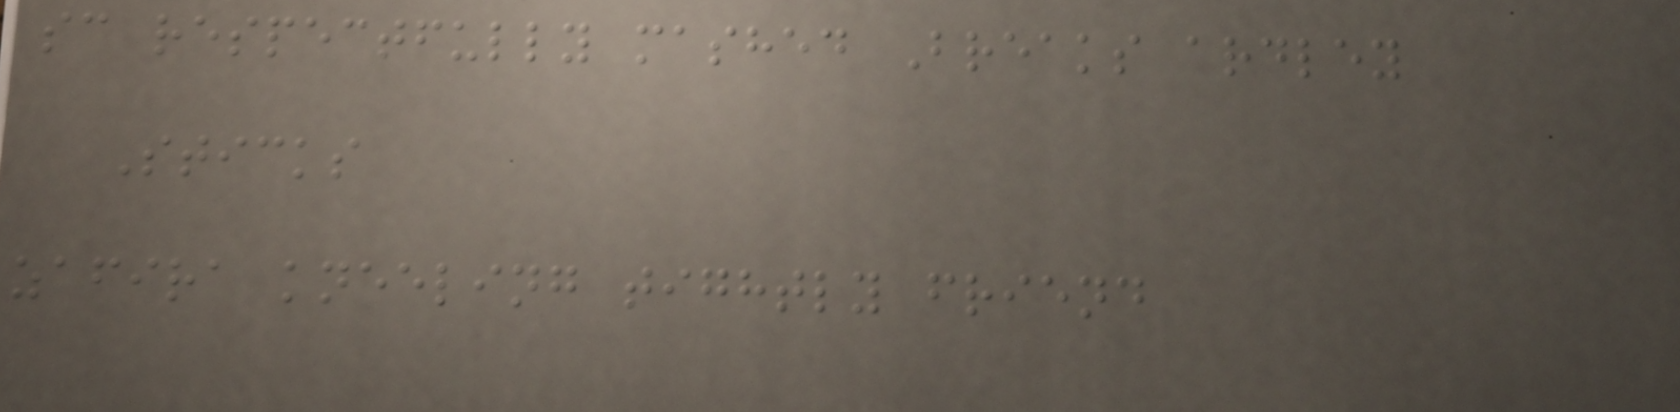sc respectfully mashed Breaks ardley
Sticks
zafira kneeling tightly friend
